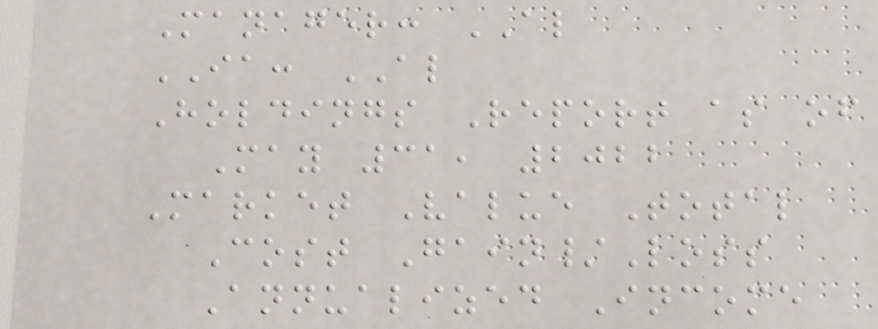Manager: AL
IA: AL
Holdings Report as of
May 31, 2022
Market Value Total
Cost Gain/Loss
Annualized Income
